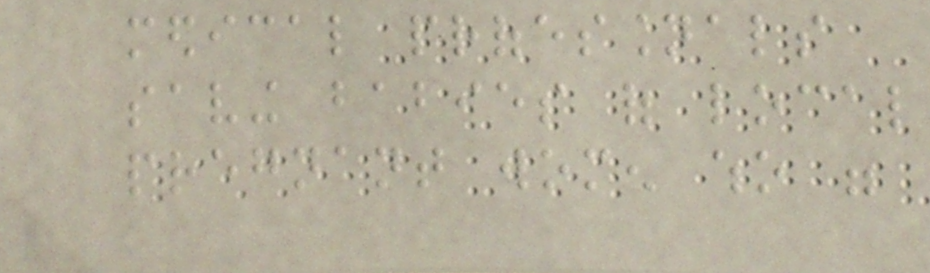medical professionals
saving babies of local
pregnant women who were
